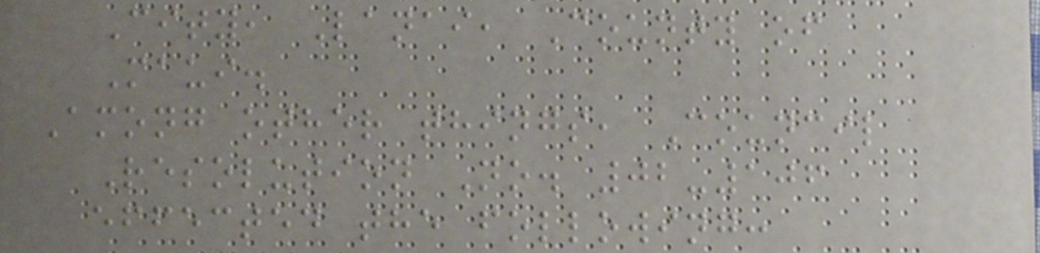City, Lanai, County of
Maui.
Among other things, Council
Resolution No. 02-106
effected the following:
